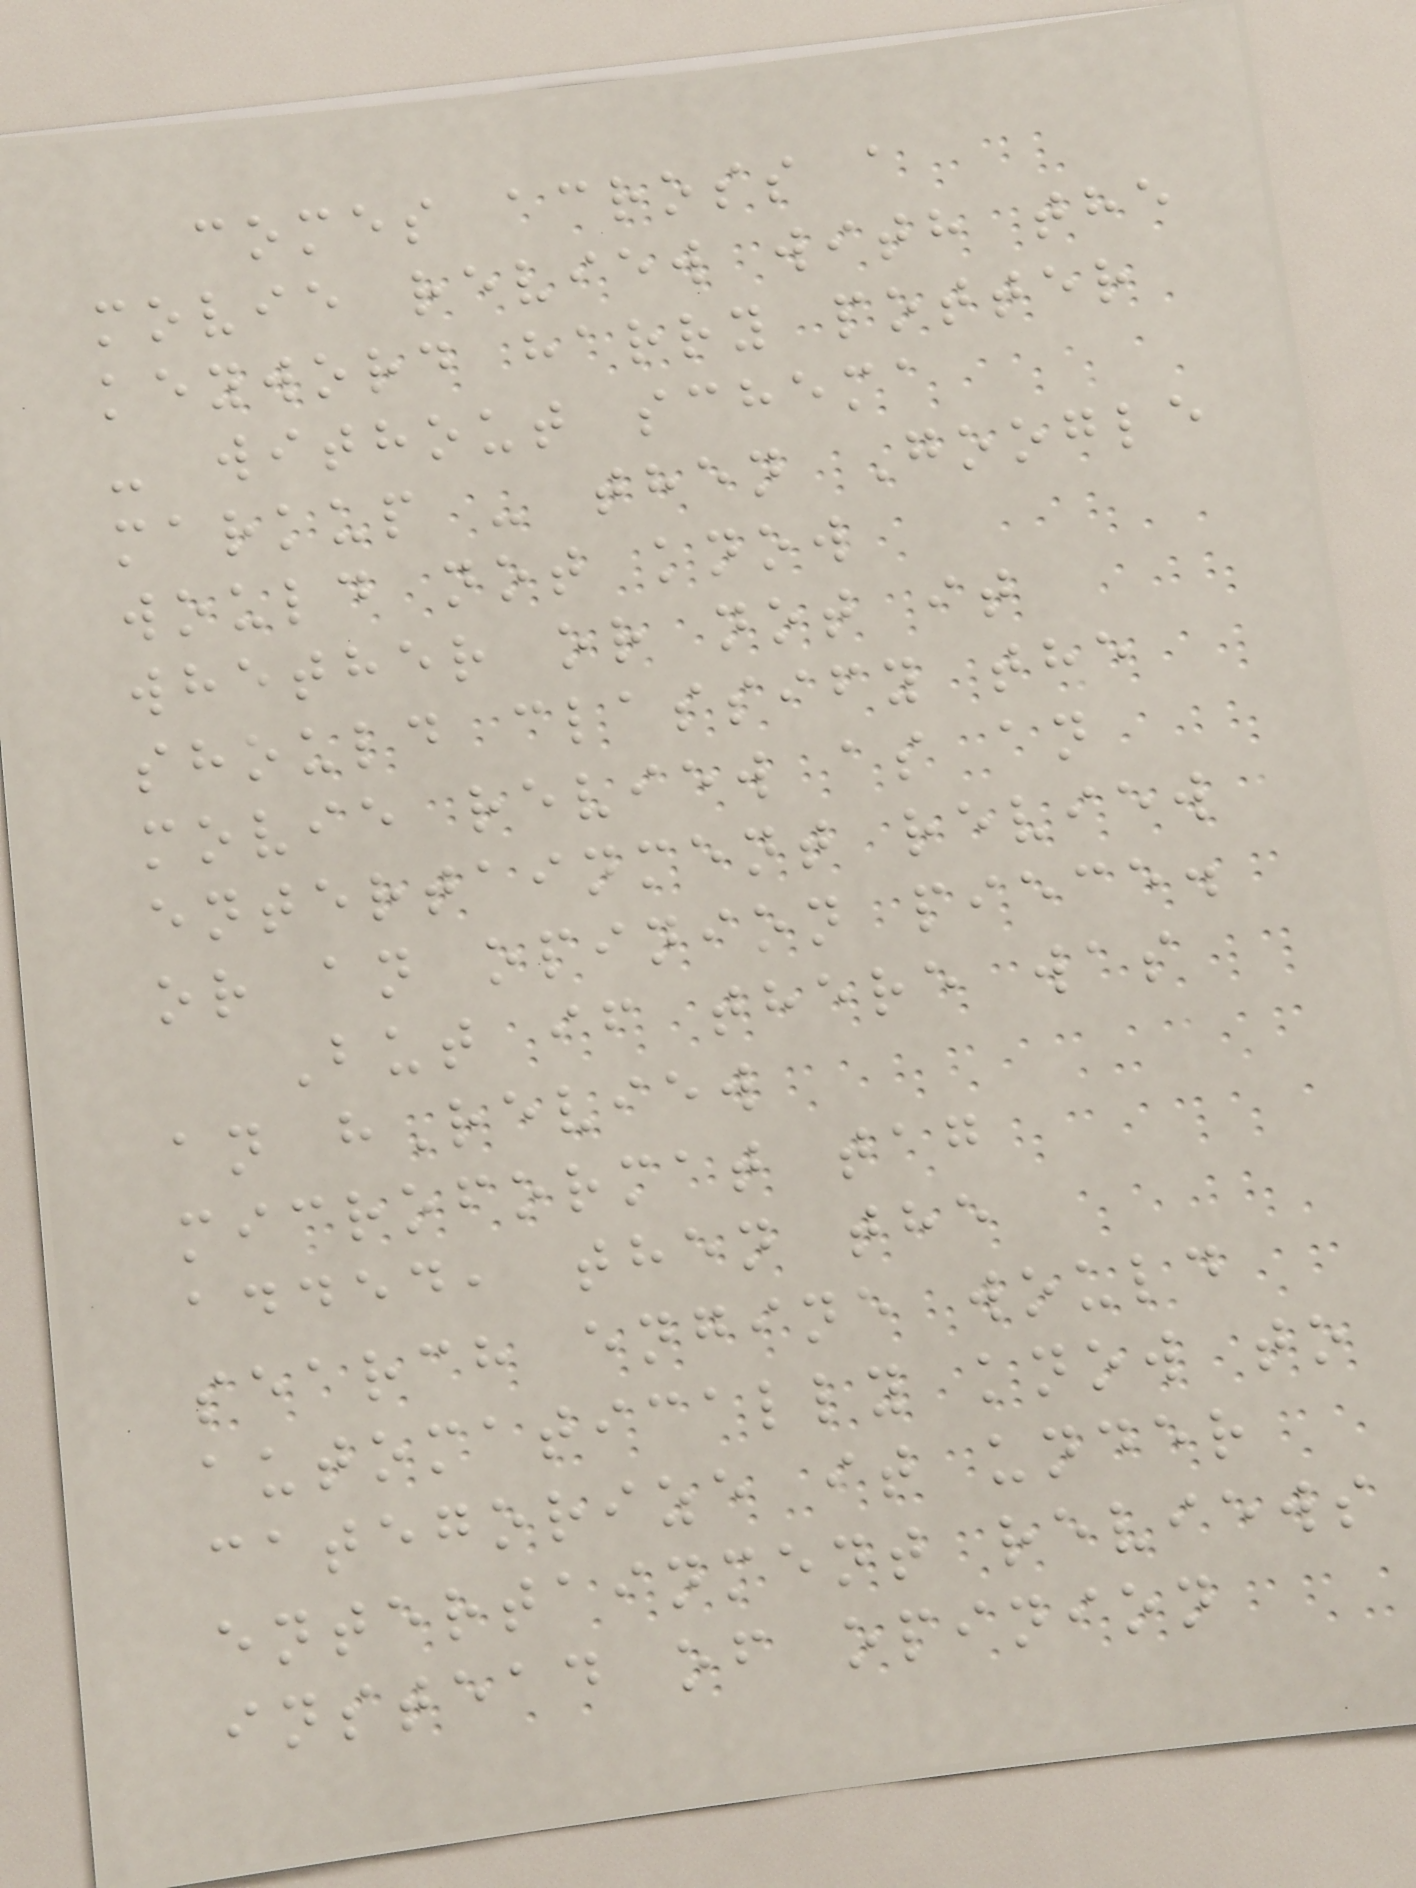comes across a
movie review with the
keyword harry potter
- without schema
markup - then Google
would not know
whether or not it
should classify the
movie review as an
entertainment review
or an opinion piece.
But if there was
an hReview
microformat tag
added, then the
search engine would
automatically know to
categorize it under
entertainment reviews
instead of opinion
